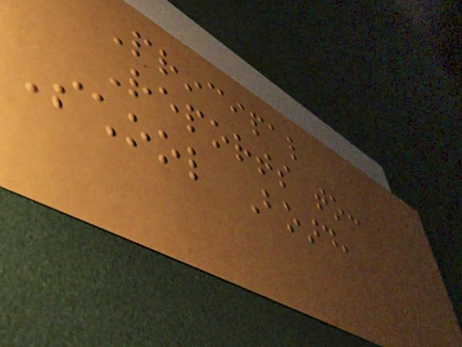Principal
Reports to:
School Board,
